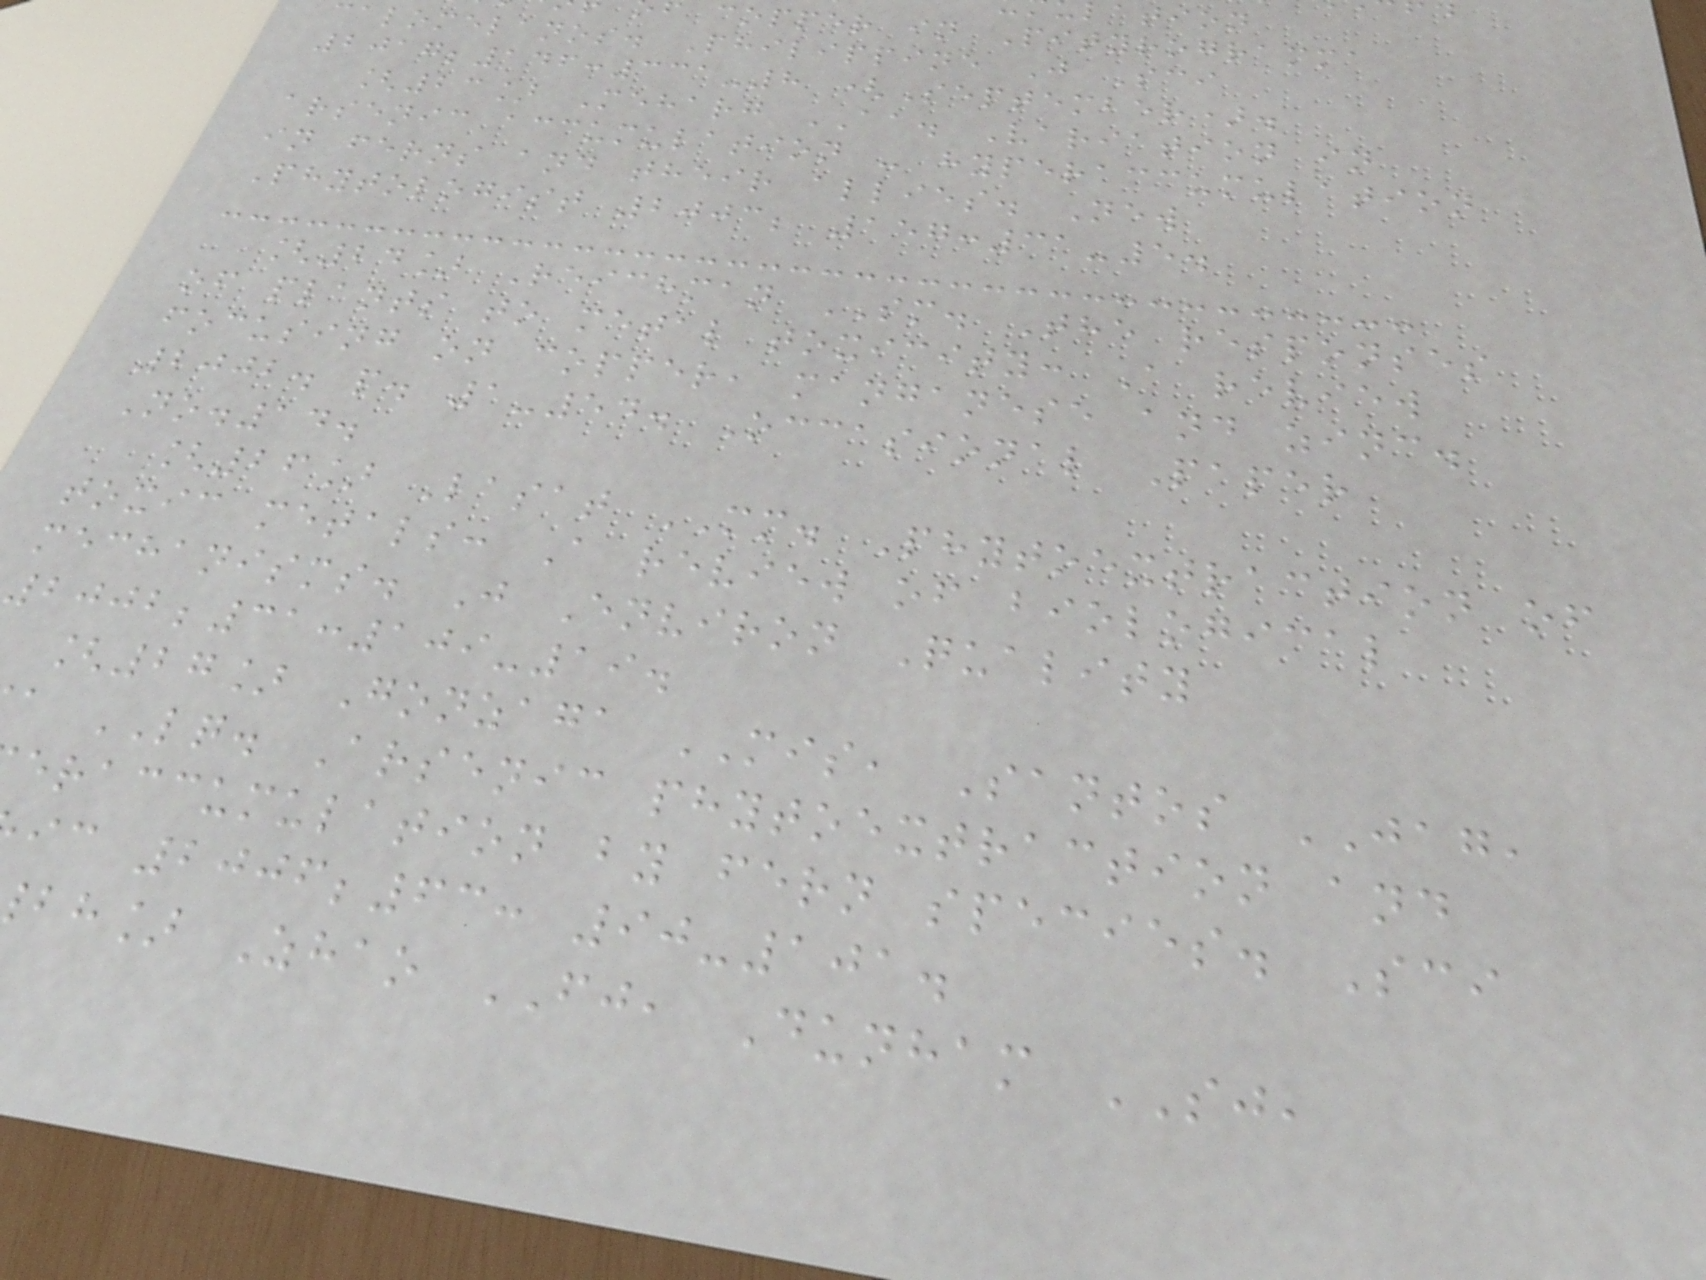copper in Pityrogramma
calomelanos. Philippine J Sci
2017;146:331-8 (September).
[23] Meharg AA. Variation in
arsenic accumulation - hyperaccumulation
in ferns and their allies. New
Phytologist 2003; 157:31-5.
[24] Reichman SM. The responses
of plants to metal toxicity: A review
focusing on copper, manganese and zinc.
2002. p. 1-54. Occasional Paper
No.14.
[26] Lasat MM. Phytoextraction of
toxic metals: A review of biological
mechanisms. J Environ Quality
2002;31:109-19.
[27] Gonzaga MIS, Santos JAG,
a LQ. Arsenic phytoextraction and
eraccumulation by fern species. Sci
ic 2006;63: 90-101.
bh] Zhao FJ, Dunham SJ,
